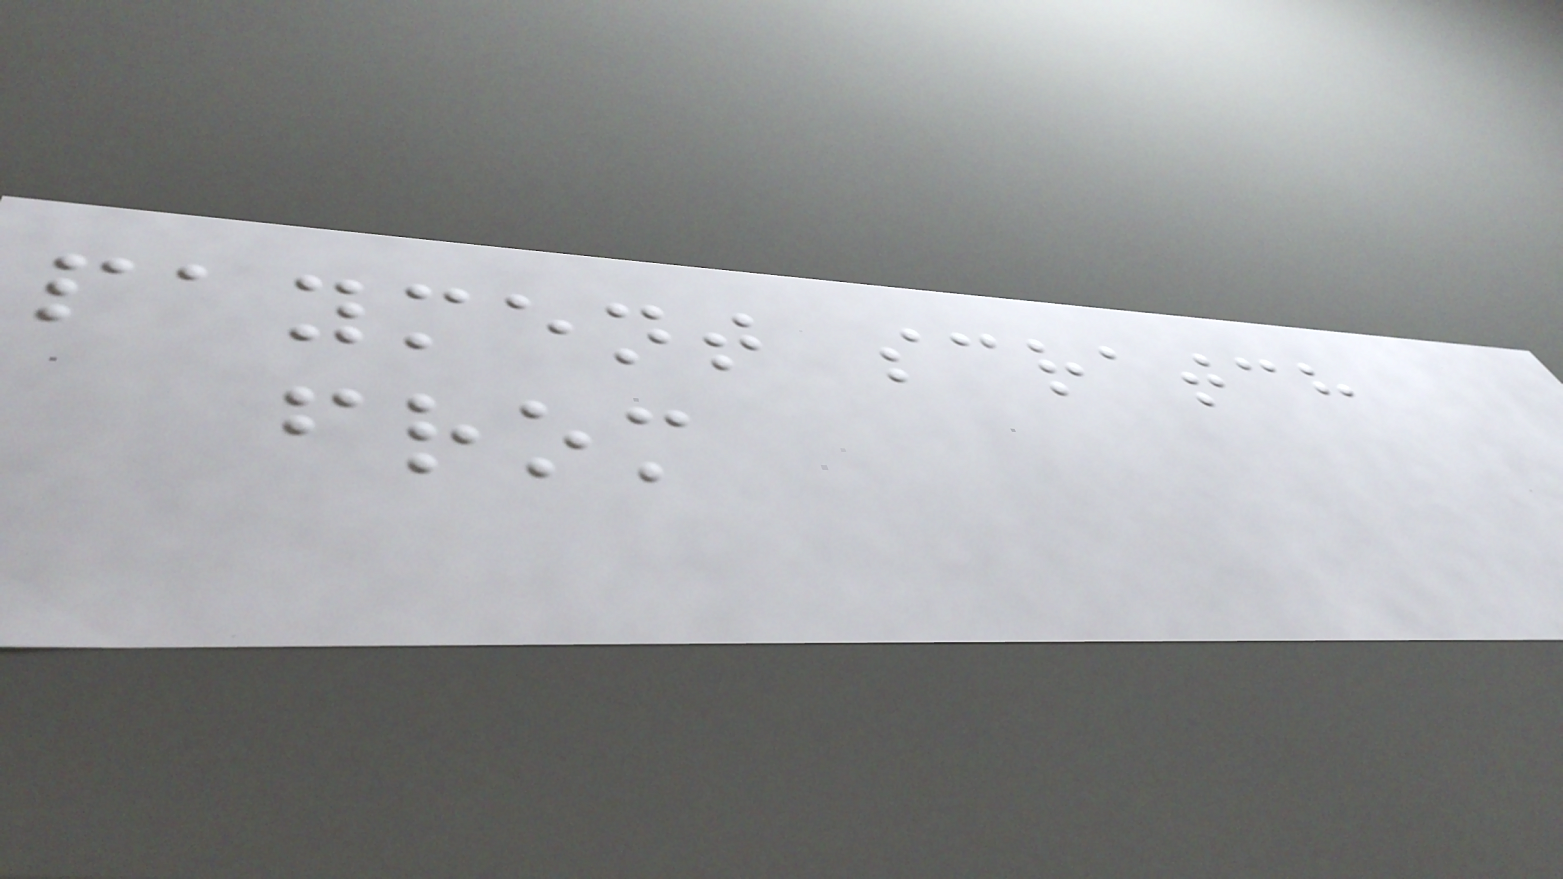payment scratch
from
